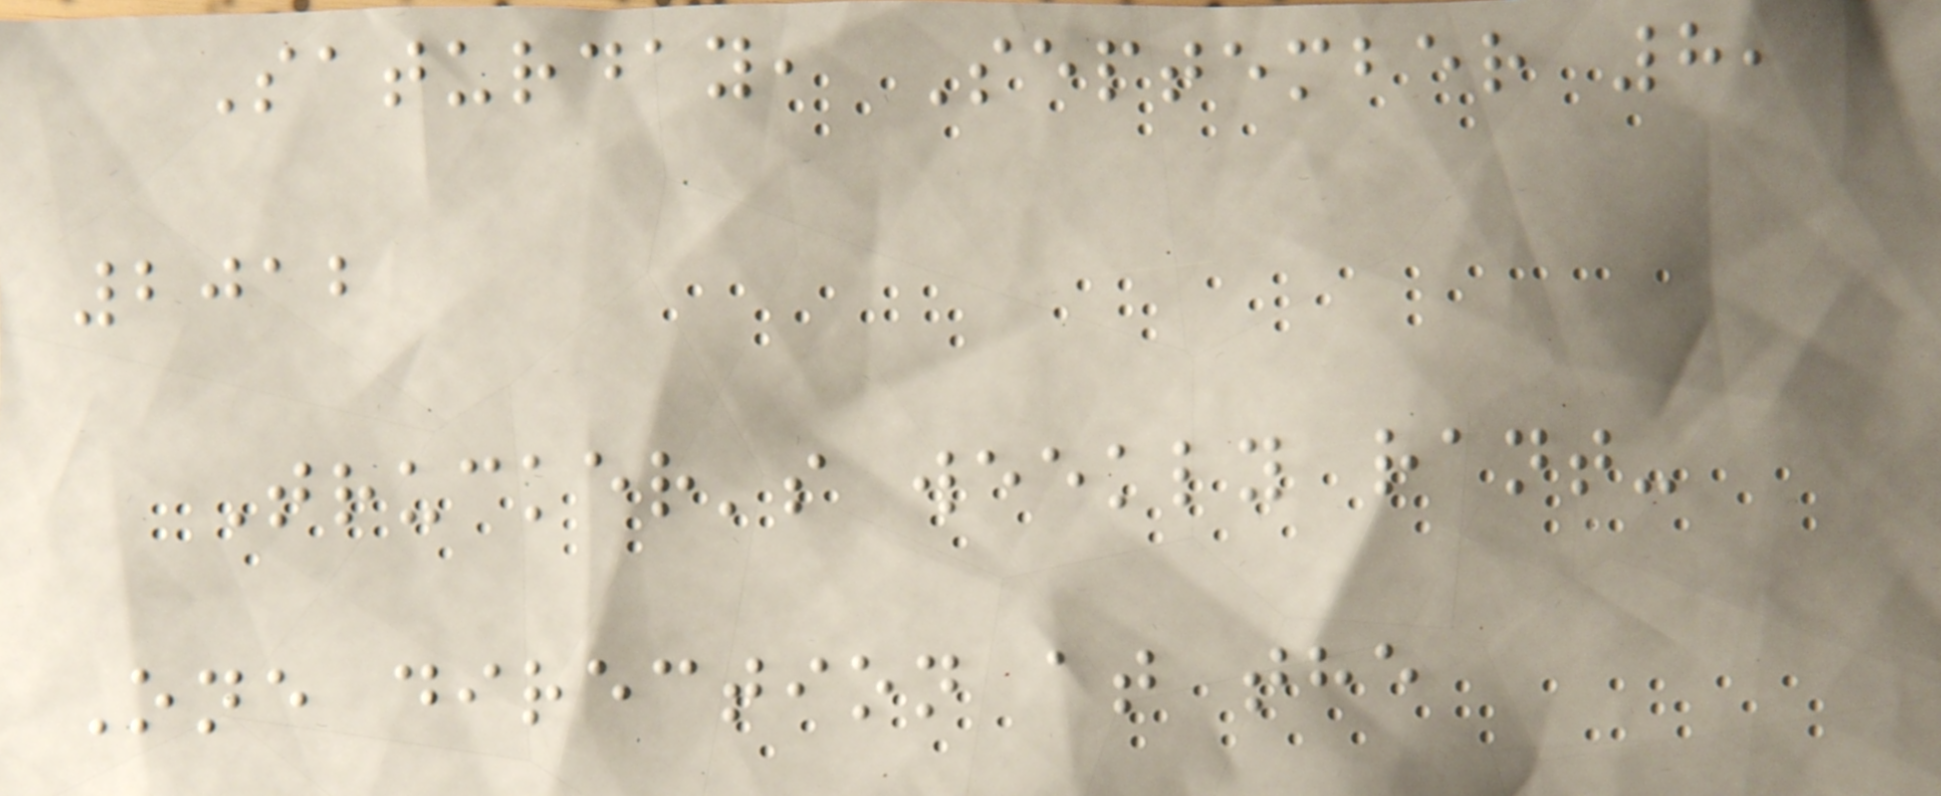Saturday, September 8,
2012
Trucker's weekly rant-
One direction at the
